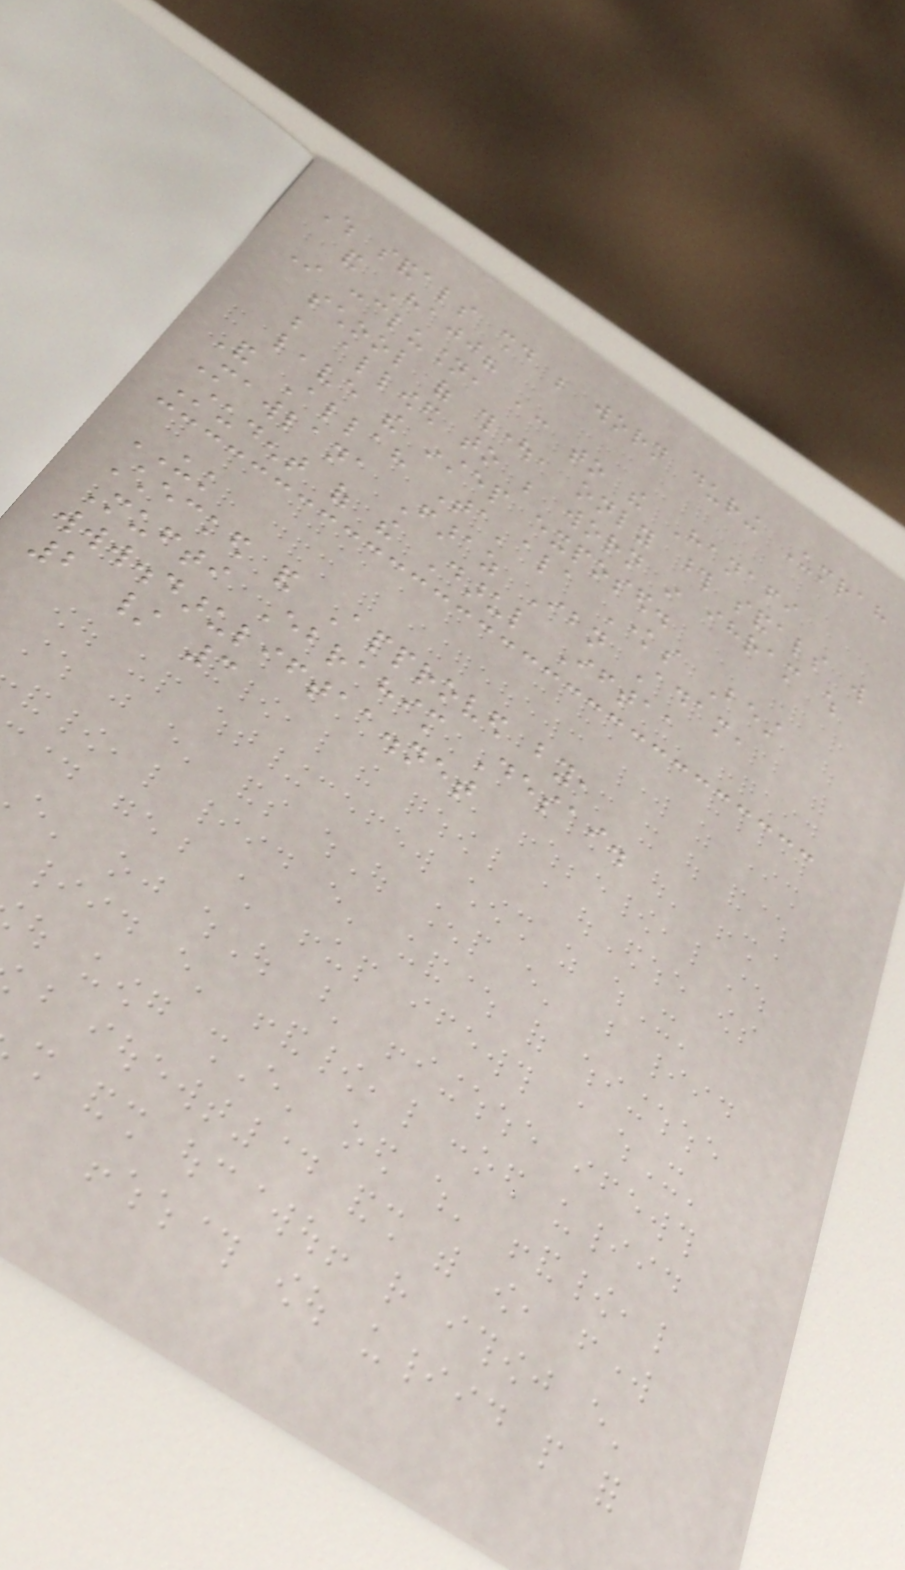Which sandals should be worn during Umrah
and Hajj?
In conclusion, according to the Hanafi
school of thought, only those sandals will
be allowed to be worn in ihram which
leave the instep exposed.
And Allah Ta'ala Knows Best
Mawlana Faraz Ibn Adam,
Student of the Darul Iftaa
UK
Checked and Approved by,
Mufti Ebrahim Desai.
www.daruliftaa.net
2 / 3
